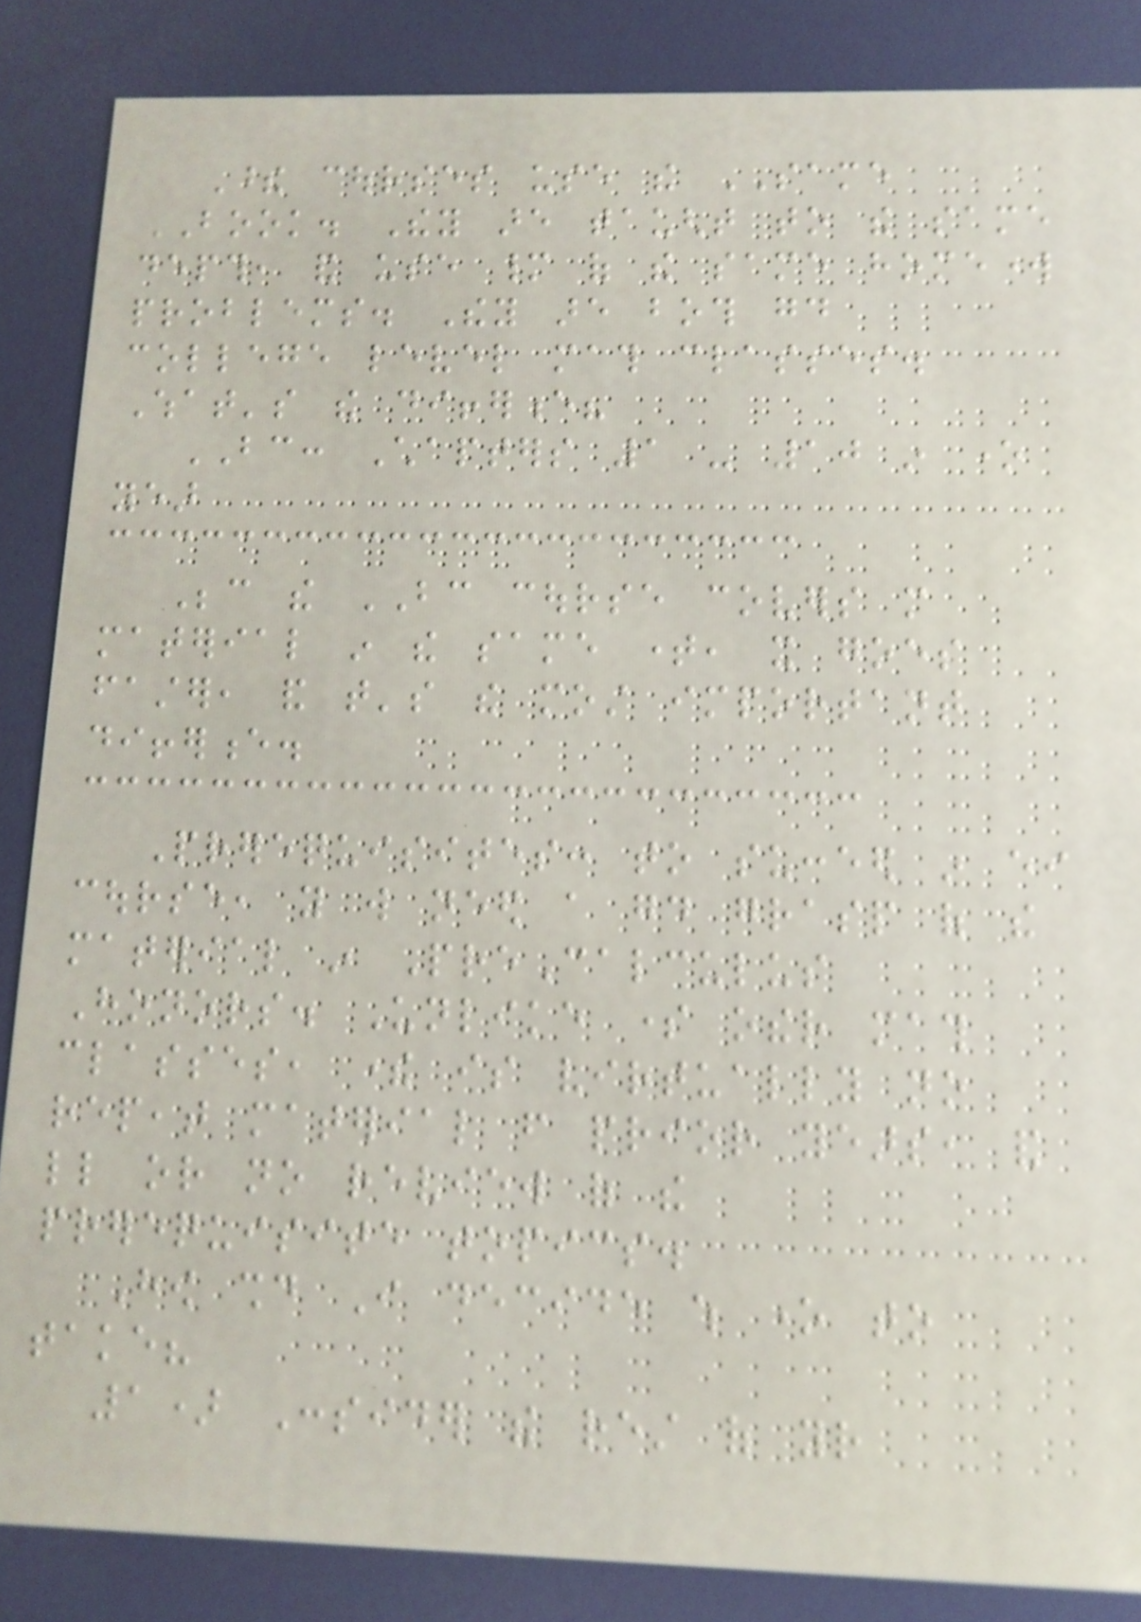These courses use the SAME
BOOK. They are taught to the same
depth, and use many of the same homework
problems. They are both good
college level math classes.
What's the difference?
BC: Chapters 1 - 10 in one
year
Because the BC course covers more
material in the same time, it goes
faster, and that's the most important
difference.
Prerequisites: to succeed in either
course, you will need a good grasp of the
material in PreCalculus
Honors. Unlike some other math
classes, there is virtually no
repeat material from prior years, and
little or no review of the
prerequisite topics.
How should I decide which one to
take?
1) Consider the rest of your
